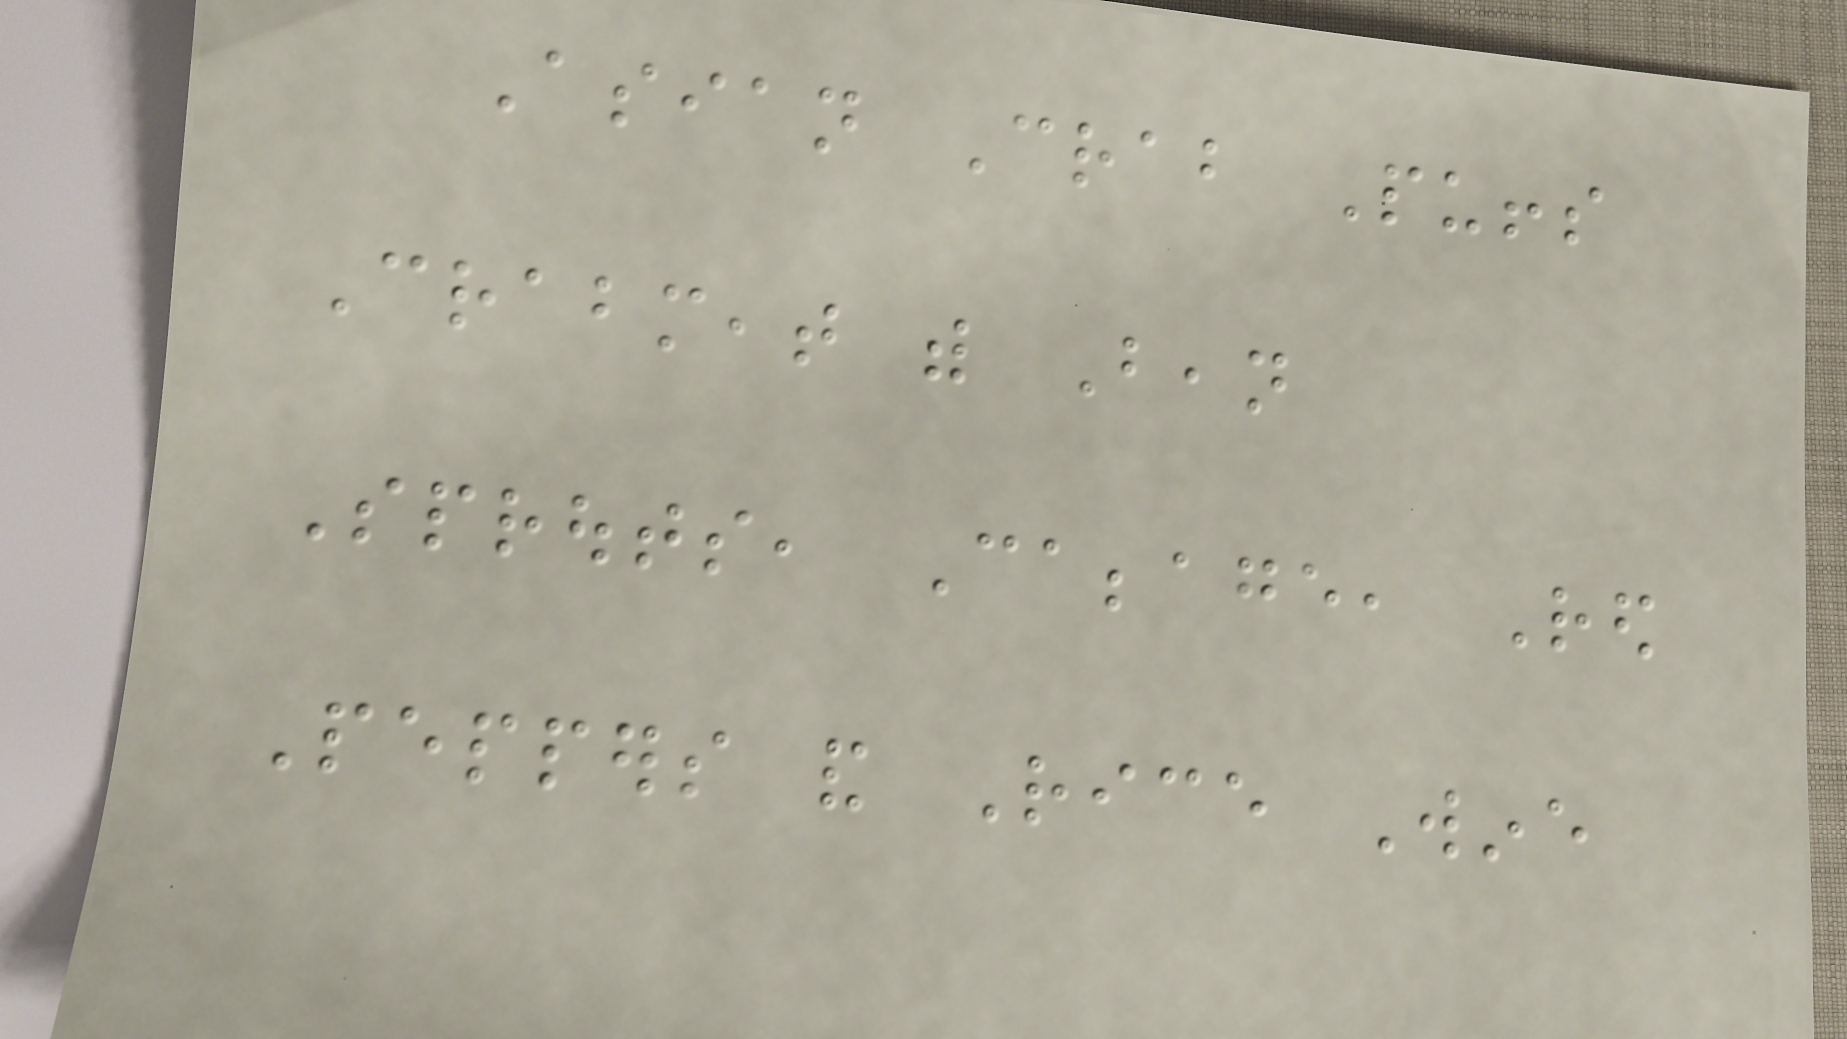Asian Crab Puffs
Crabmeat with Bean
Sprouts, Cabbage, Red
Peppers and Rice Wine
